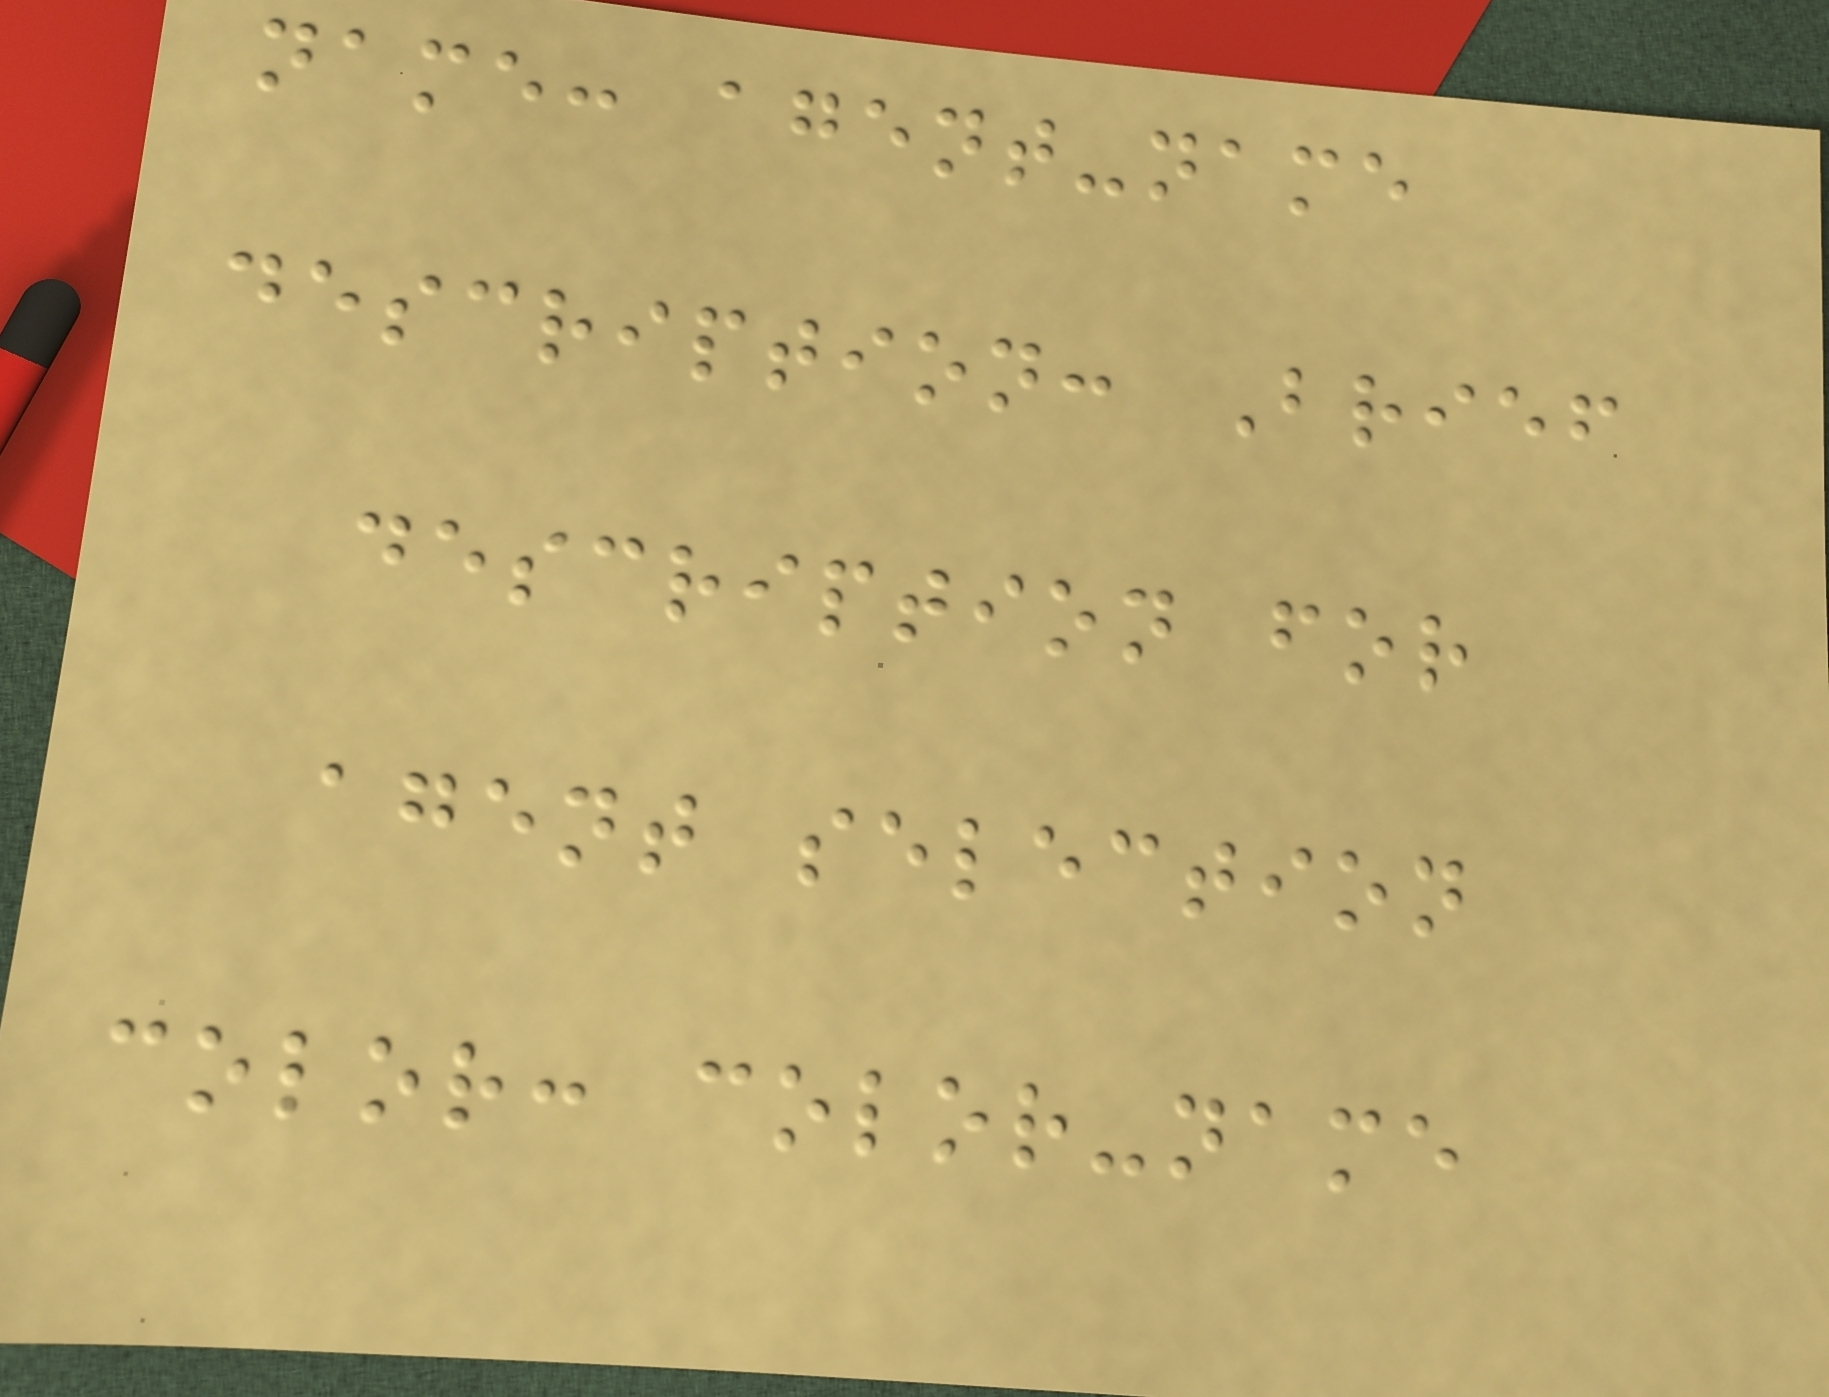name: agent-name
description: Brief
description for
agent selection
color: color-name
